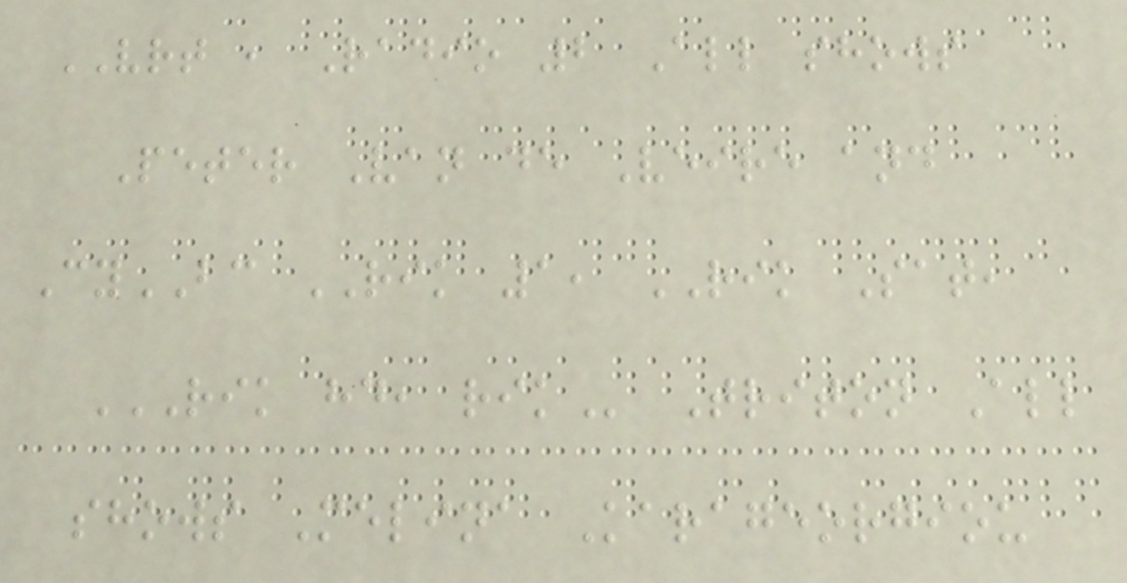VRT , Radio 2 All shows
Peter Van de Veire and
CyBC RIK 1, RIK Sat,
RIK HD, RIK Triton All
shows Melina Karageorgiou
